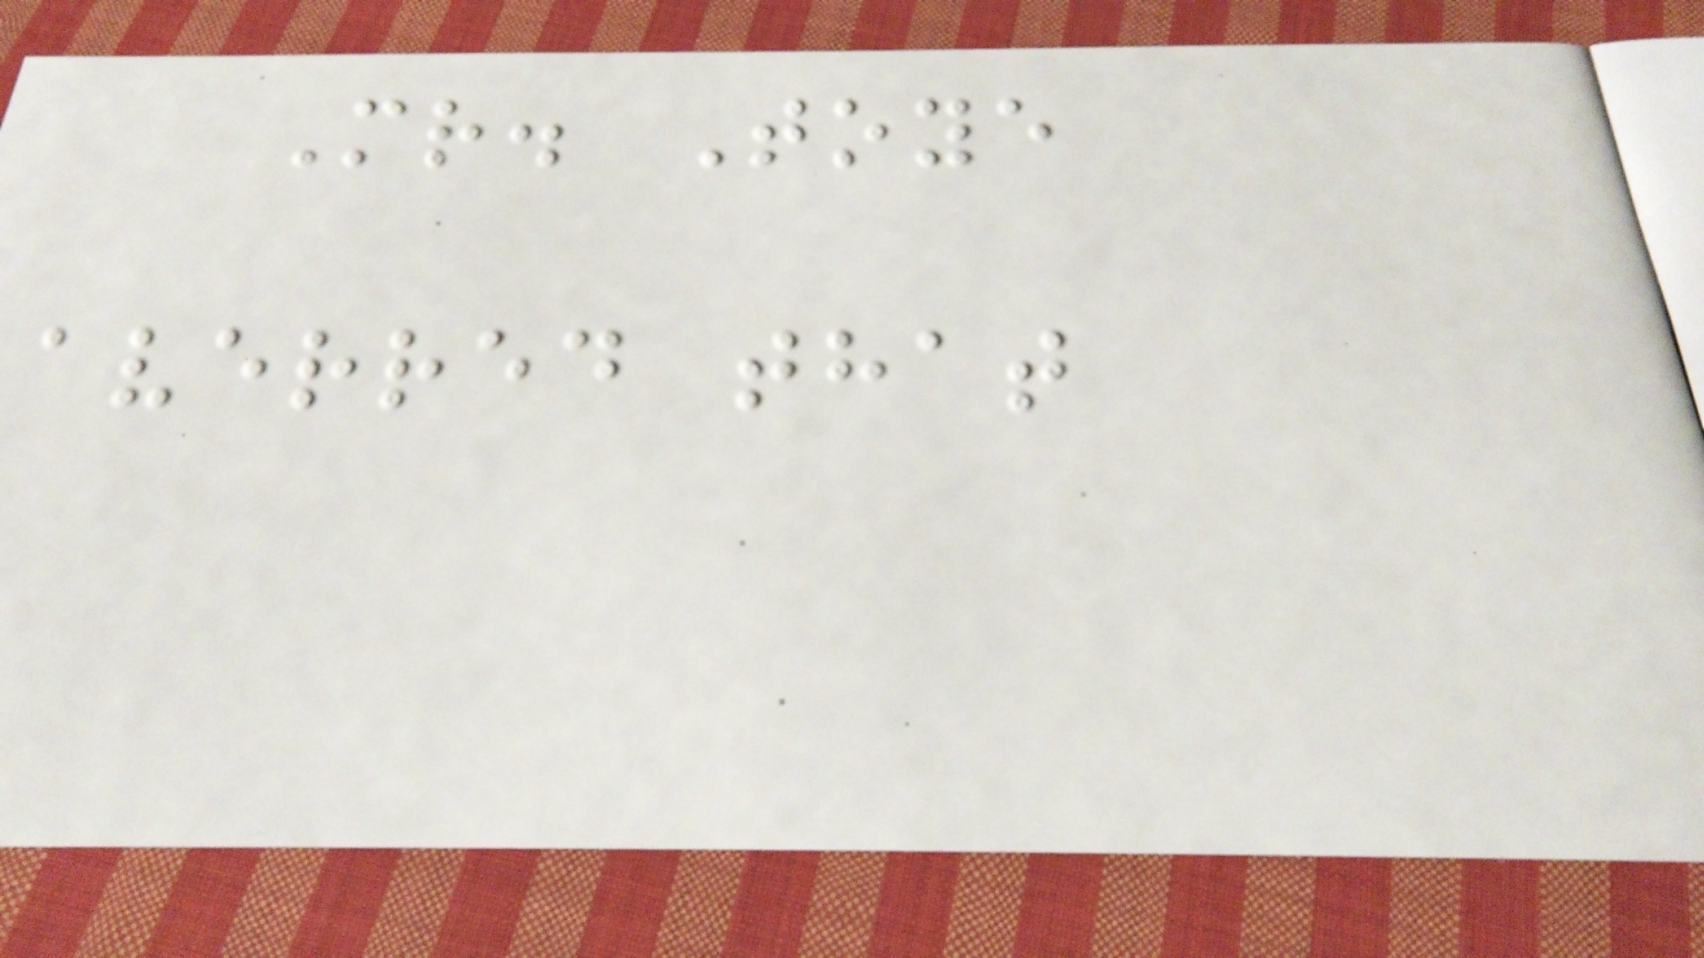Mr. Toye
averred that
